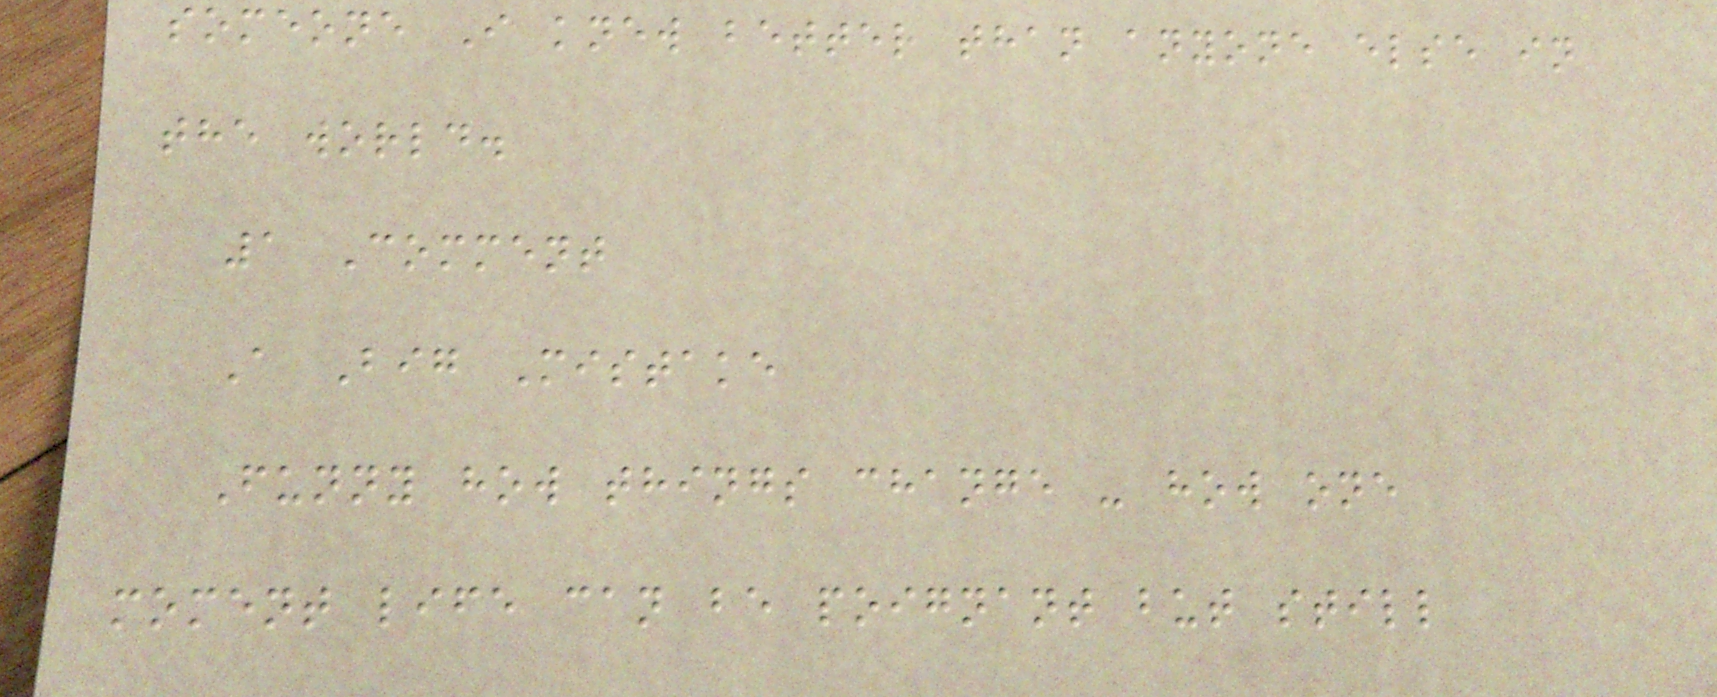someone I knew better than anyone else in
the world.
1 Comment
A Big Mistake
Funny how things change - how one
moment life can be poignant but still
